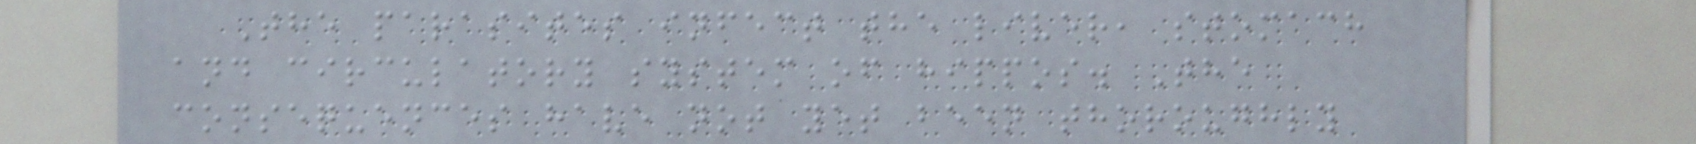The parasites infect the liver, stomach
and circulatory system of hippos. The
consequences have not yet been thoroughly
